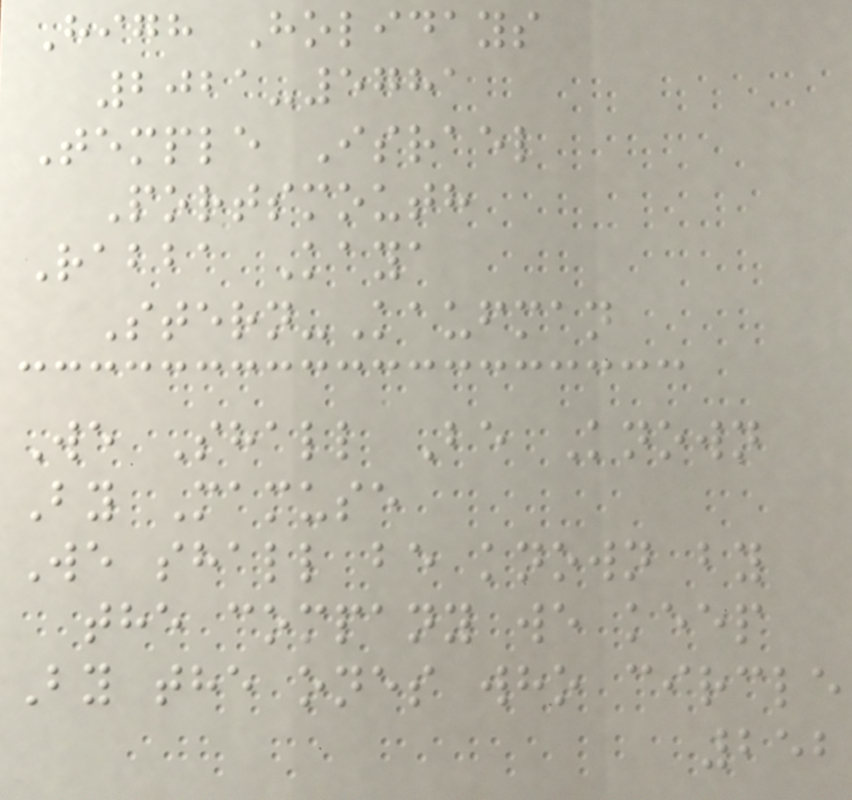High Holidays
2021-5781
Temple Israel
Portsmouth
Rabba Kaya
Stern-Kaufman
We Shall Be Known
By Mamuse
We shall be known by
the company we keep
By the ones who circle
252
